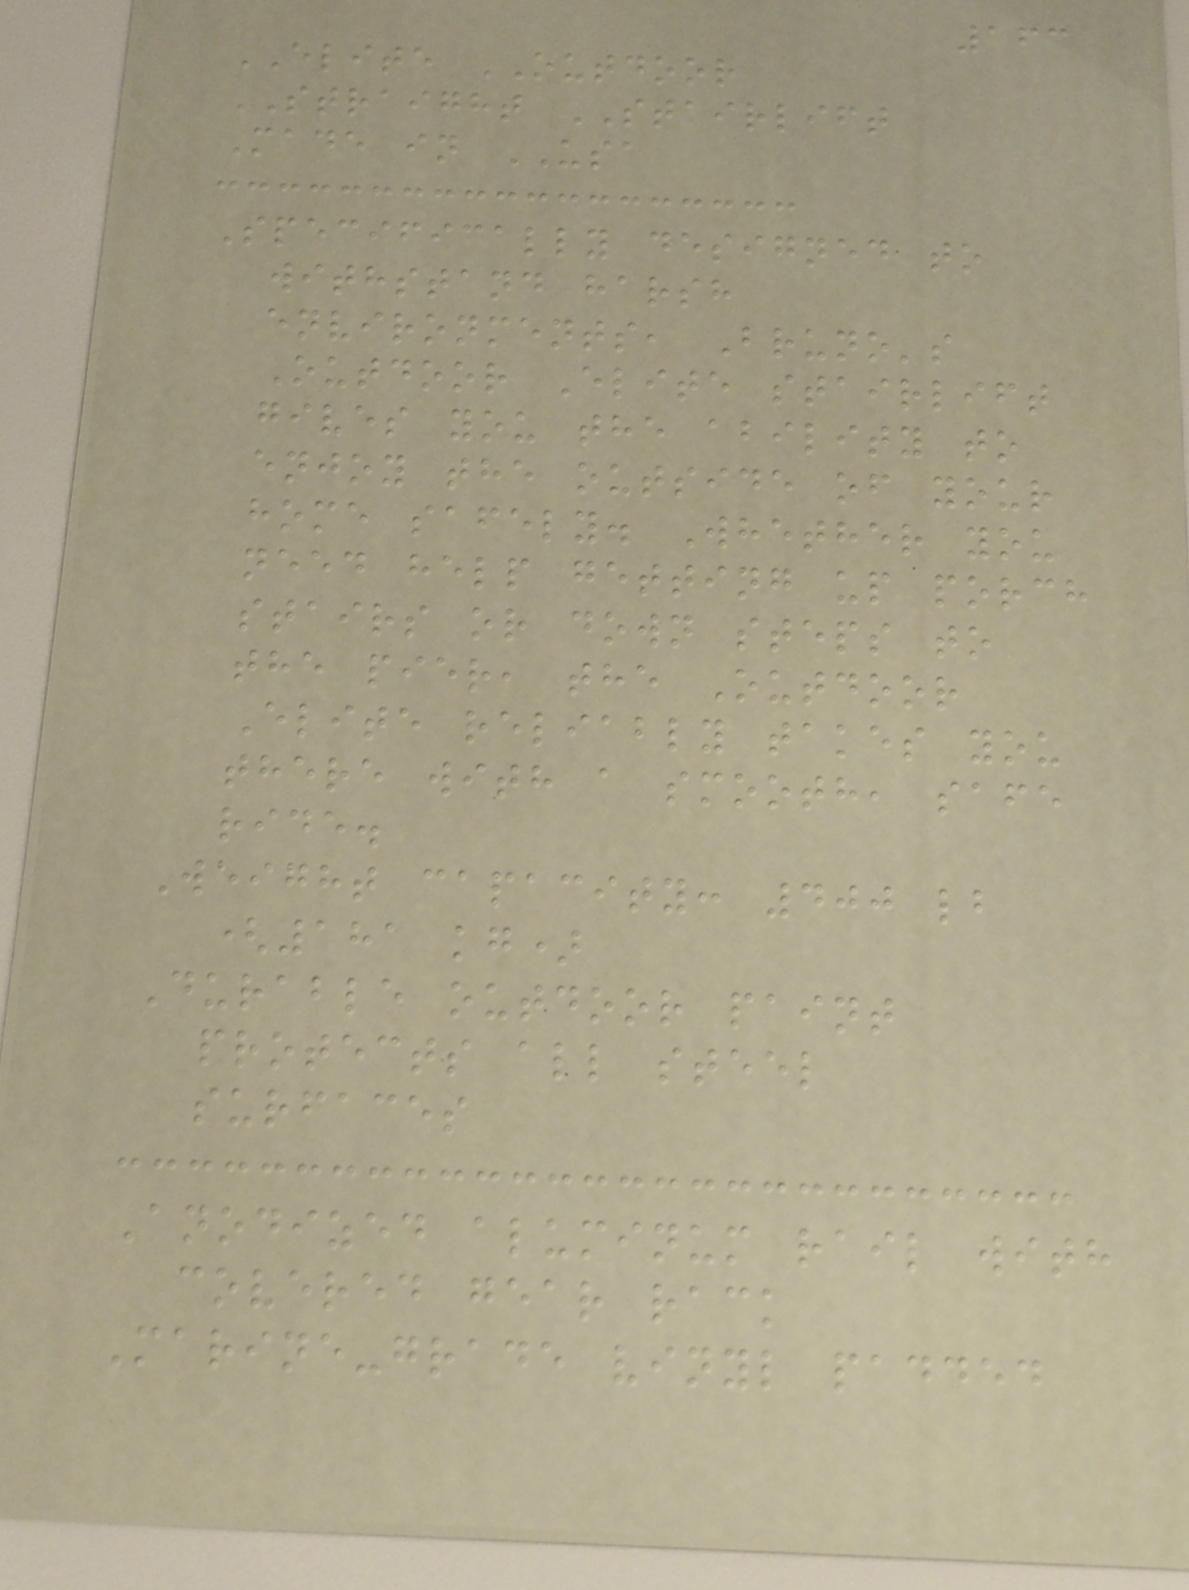163
ELITE OUTDOOR
STRAIGHT STAIRLIFT
Made in USA
Specifically designed to
withstand harsh
environments, Bruno's
Outdoor Elite stairlift
gives you the ability to
enjoy the outside of your
home safely. Whether you
need help getting up porch
stairs or down steps to
the pier, the Outdoor
Elite reliably takes you
there with a smooth, safe
ride.
Weight capacity: 400 lb
(181 kg)
Durable outdoor paint
protects all steel
surfaces
Anodized aluminum rail with
covered gear rack
Marine-grade vinyl padded
